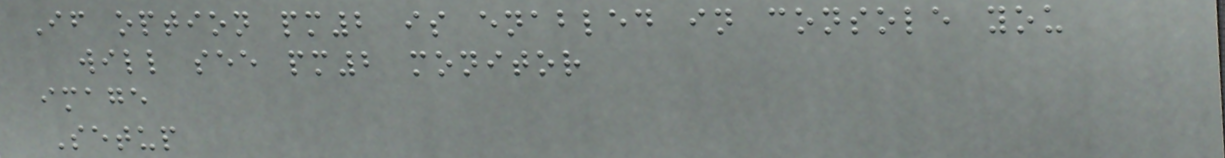If option pm2 is enabled in console you
will see pm2 monitor
image
Setup
